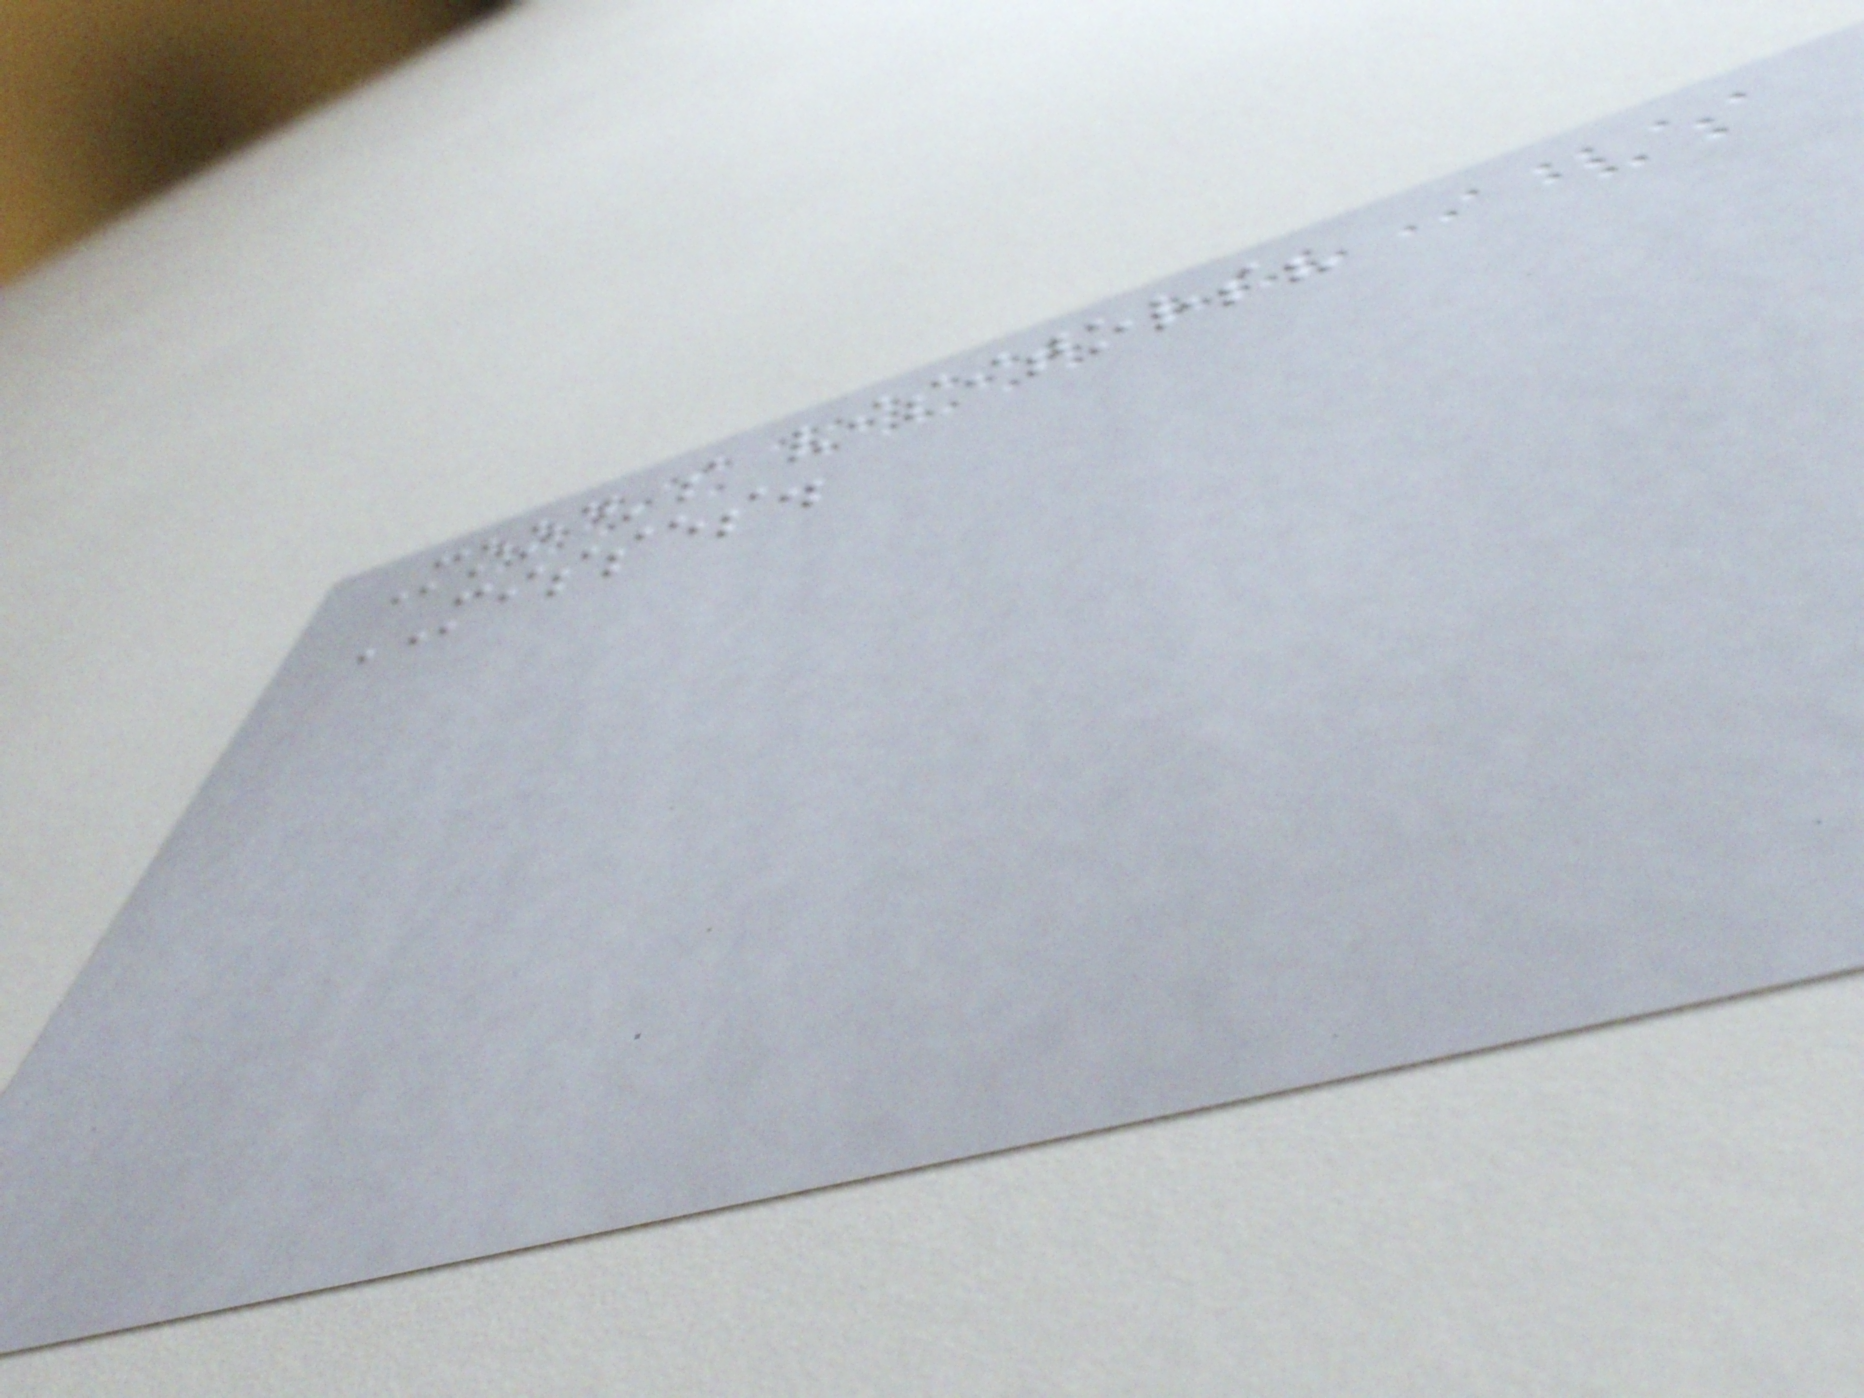Mood's visitors?
MISSES.
